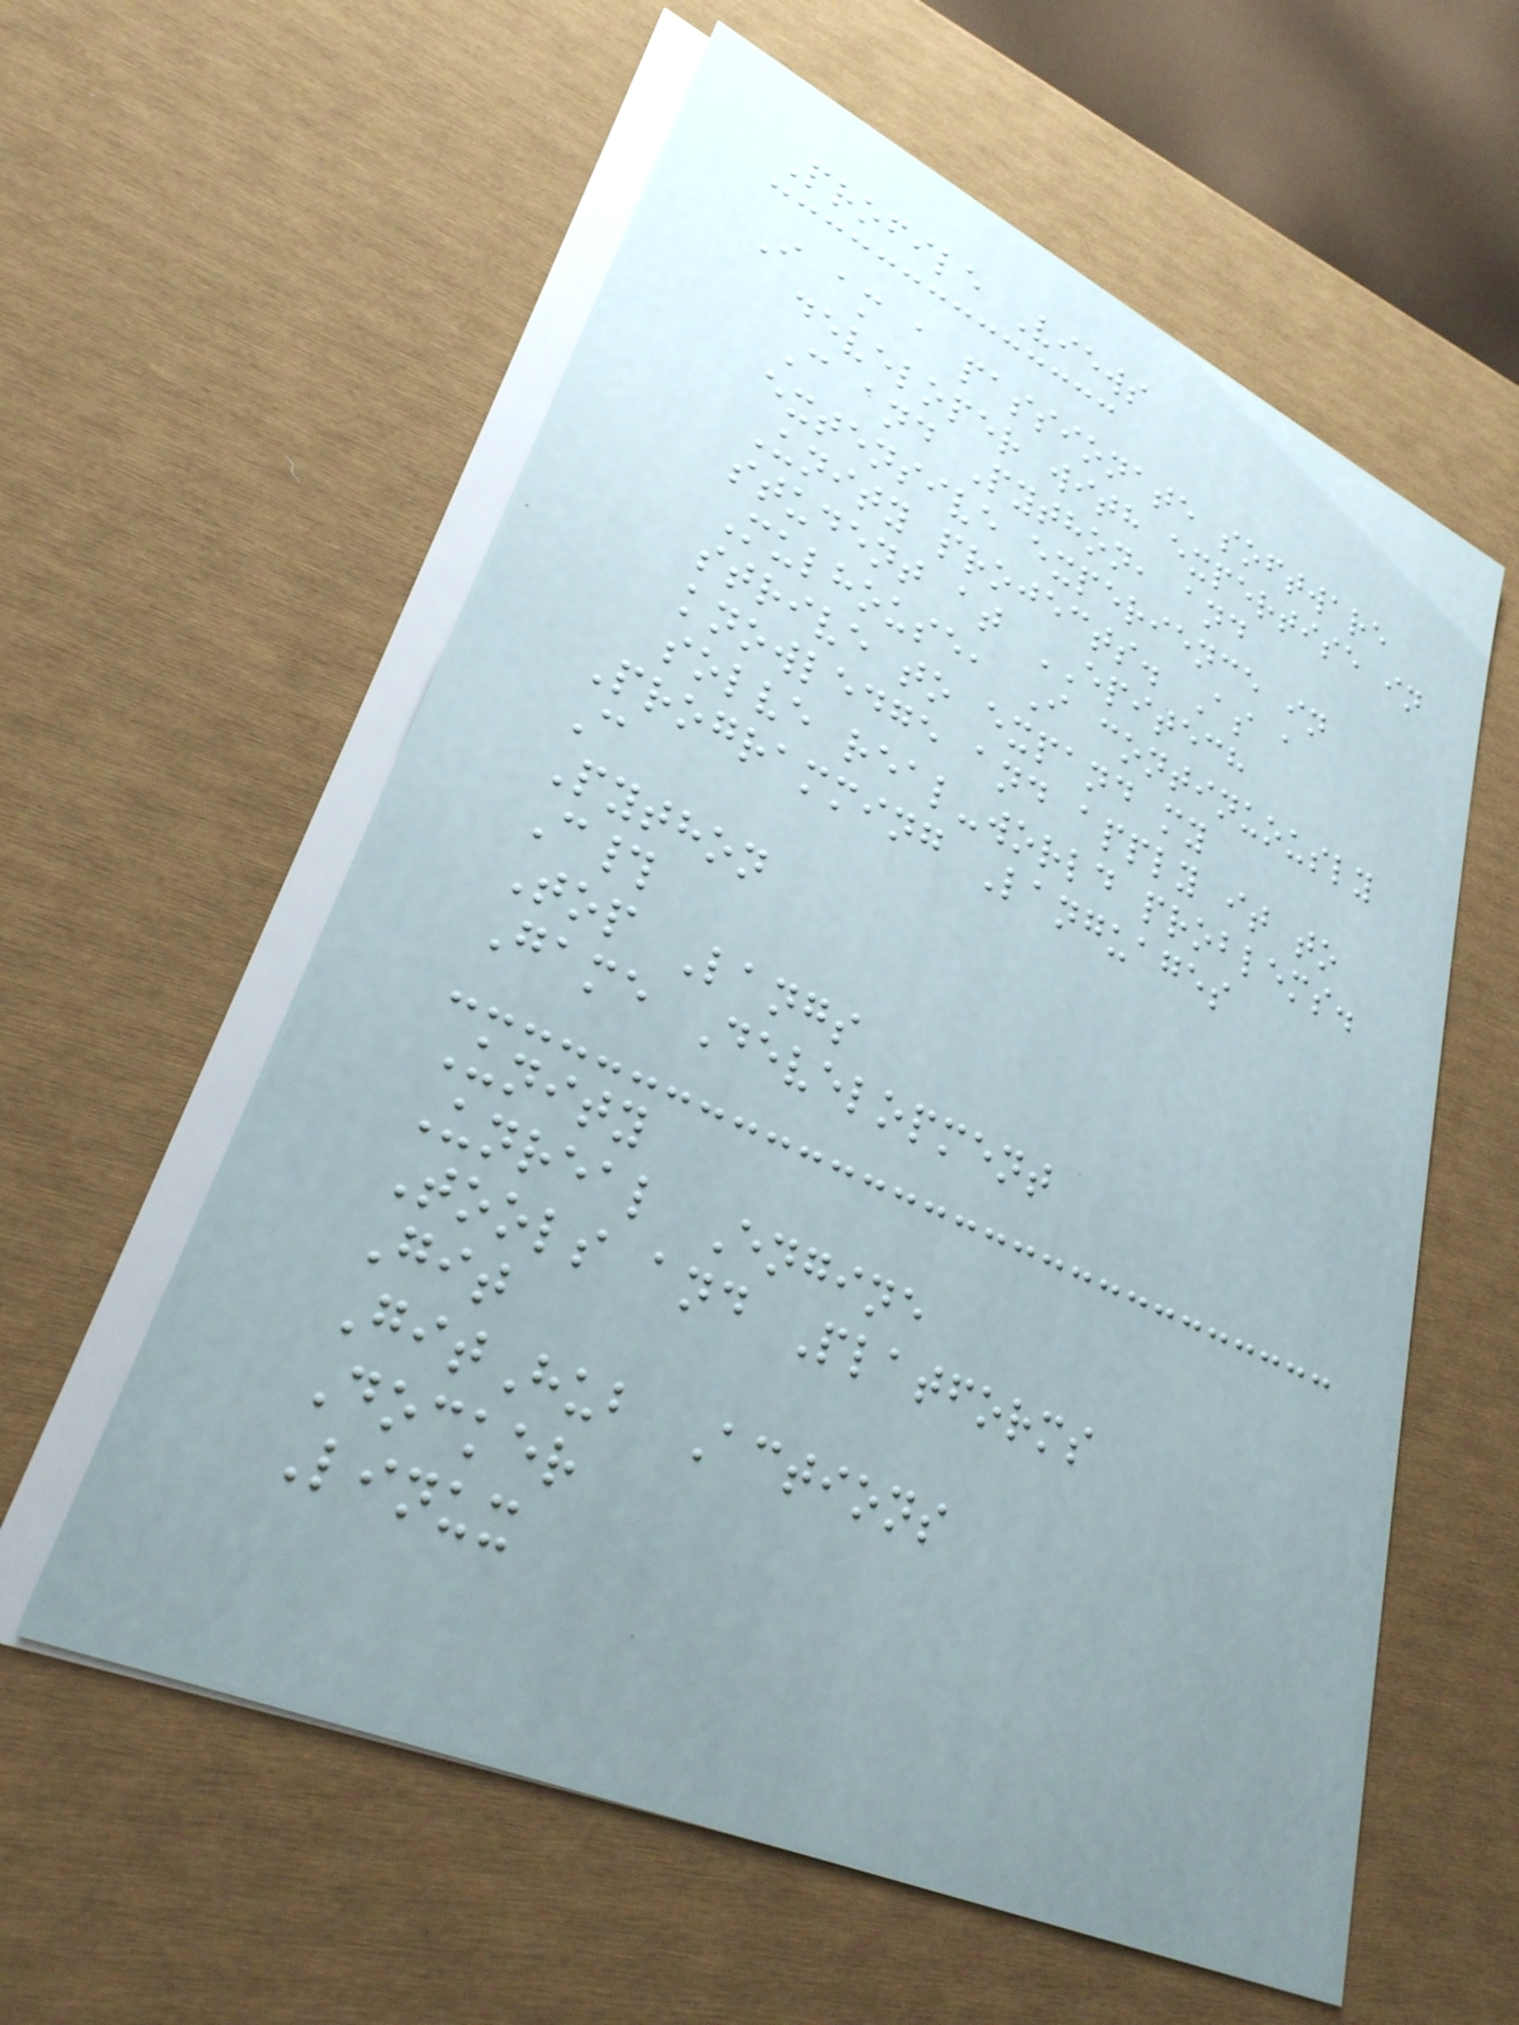Profile Views
I am a passionate software
developer with expertise in
C and Python, and
extensive experience in
Unity projects. As a
student at EPITECH
Mulhouse, I continuously
strive to expand my
knowledge and apply it to
solve real-world problems.
Programming Languages
C
Python
C#
Top Langs
Game Development
Unity
Unreal Engine
Tools and Platforms
Git
GitHub Actions
Docker
Linux
